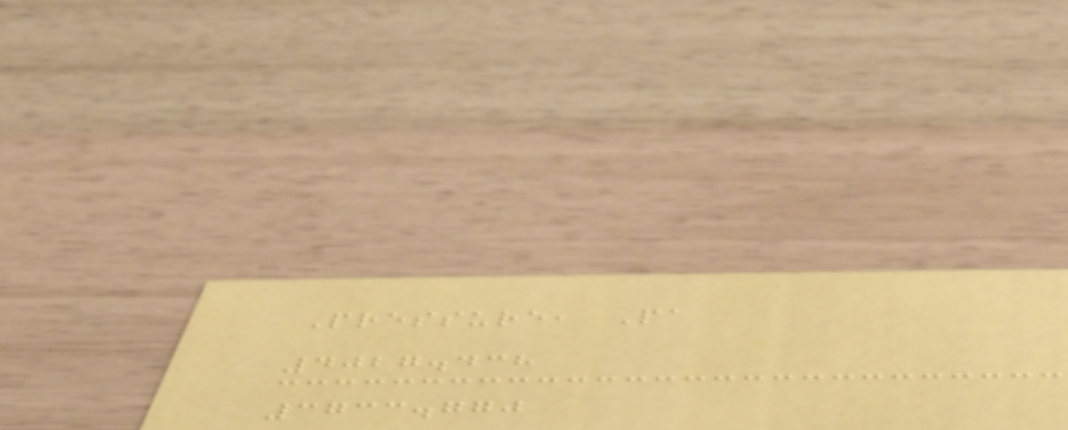Pressure, Pa
4027.438
3733.770
